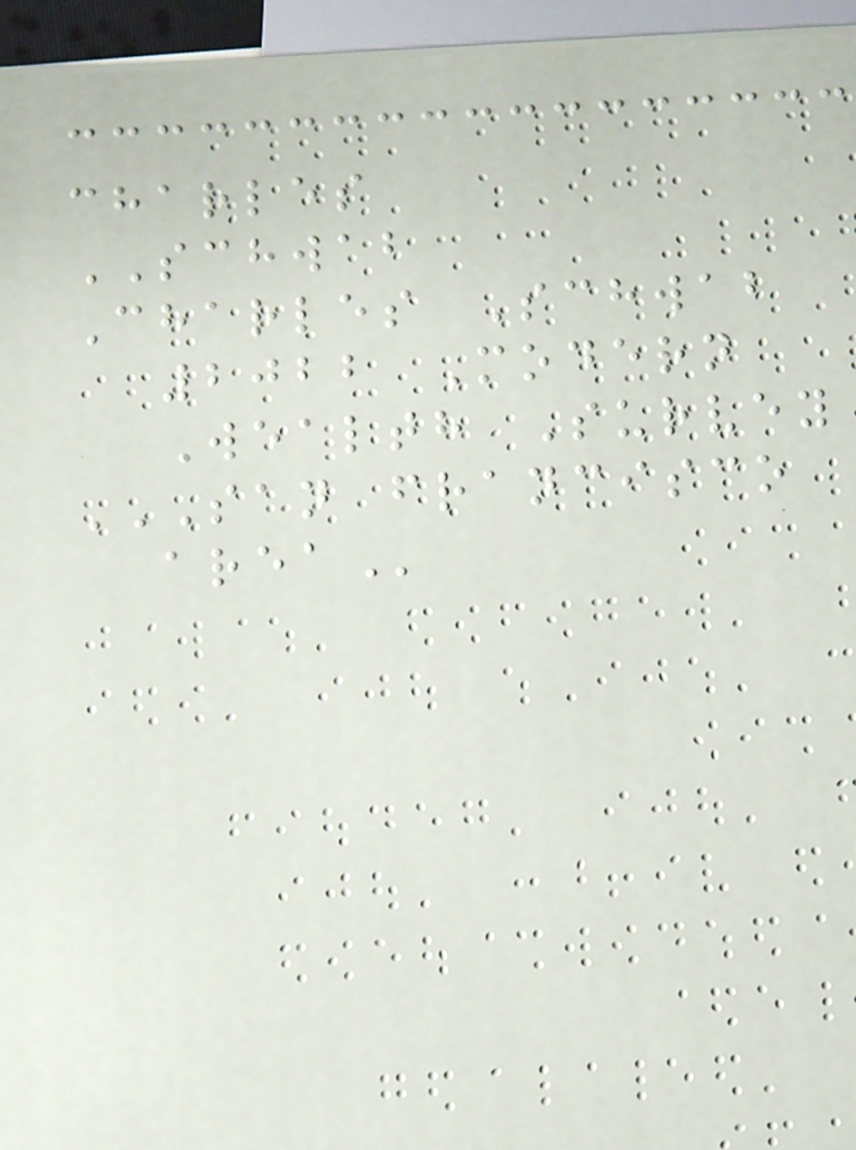charles
SCHWAB
Charles Schwab
2022 Modern
Wealth Survey
SAN FRANCISCO
AREA
